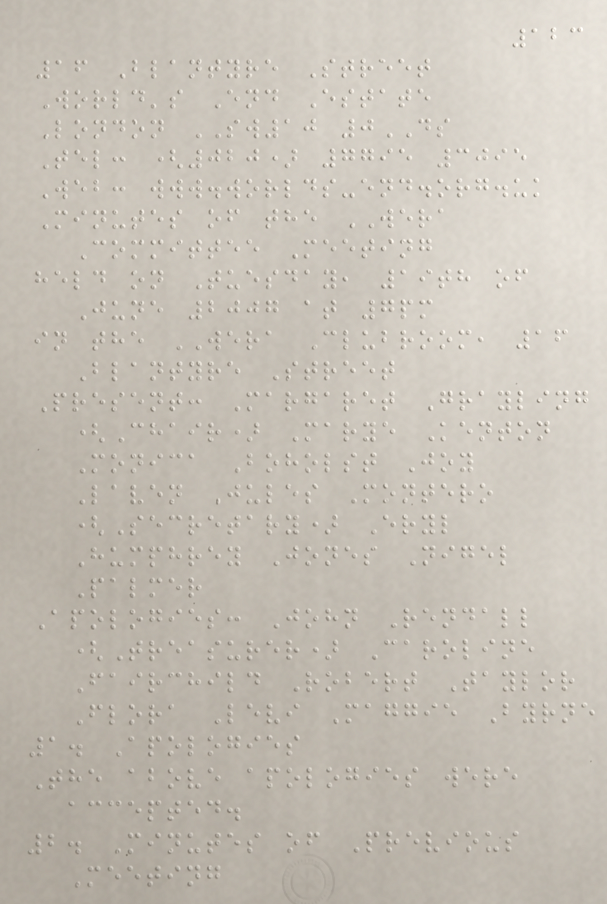123
16 Blantyre Street
World's End Estate
London SW10 0DS
Tel: (020) 7795 3095
Web: www.worlds-end.org.uk
Minutes of the WERA
Committee Meeting
held on Tuesday, 19th of
June 2007 at 7pm
in the WERA Clubroom, 16
Blantyre Street
Present: Margaret Grayling
(Chair) Marye Kenton
Monica Boholst Joy
Laven Jules Montero
(Secretary) Eryl
Humphrey Jones Nigel
Palmer
Apologies: John Rendall
(Treasurer) Caroline
Fairchild Robert Taylor
Flora Levi Maggie Byrne
1. Apologies
The above apologies were
accepted.
2. Minutes of Previous
Meeting
